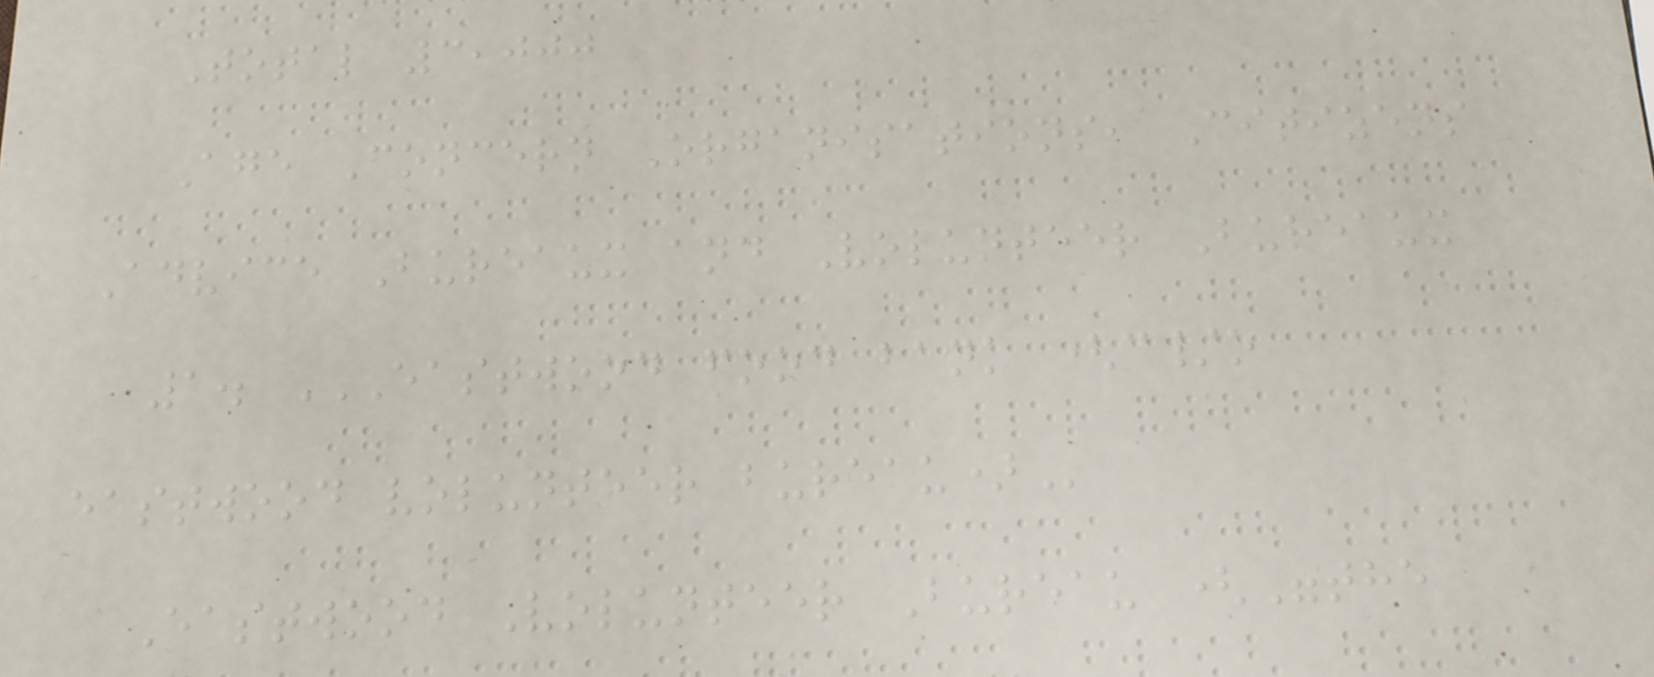Total 3,000
Age Concern Organisations, Citizens
Advice Bureaux and Volunteer Bureaux
1. EASTWOOD FOOD BANK (C/O
EASTWOOD VOLUNTEER BUREAU)
Eastwood Volunteer Bureau ("the
